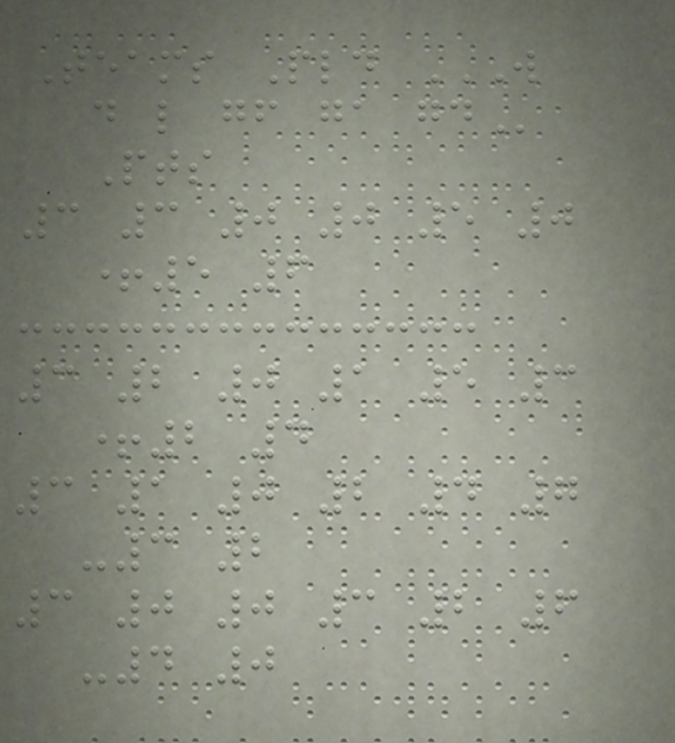Teams Pld W
D L GF GA GD
Pts
3 3 0 0 5 0
+5 6
3 2 0 1 5 3
+2 4
3 1 0 2 4 7
-3 2
3 0 0 3 2 6
-4 0
